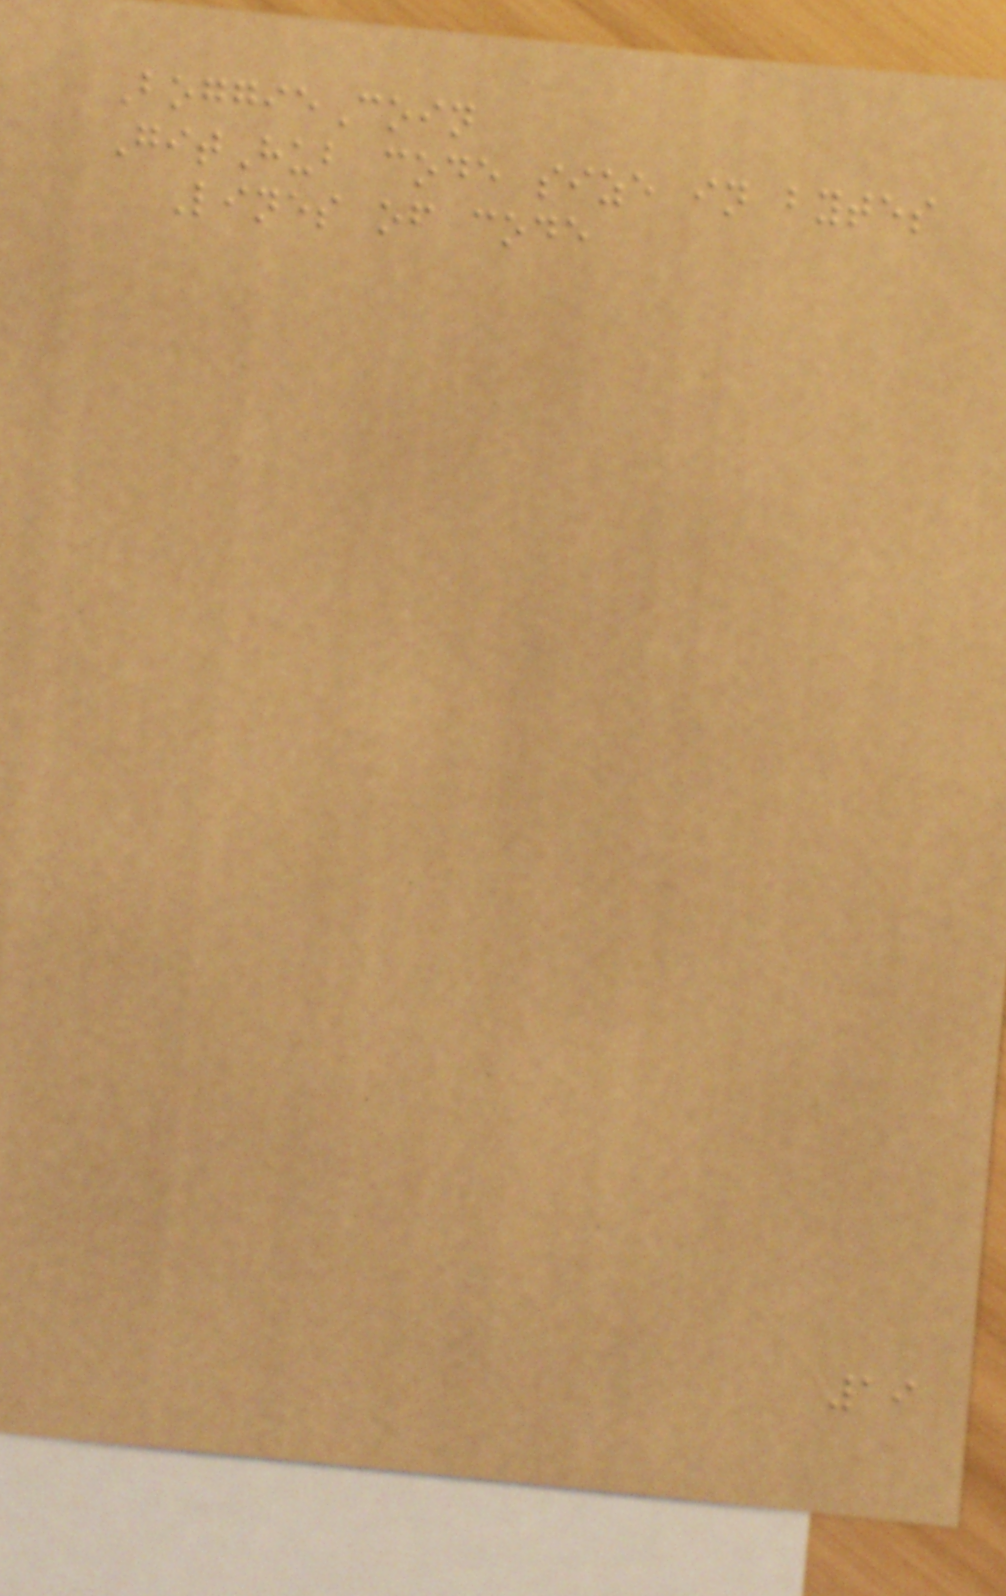BoggieCoin
GitHub code size in bytes
Lines of code
19
